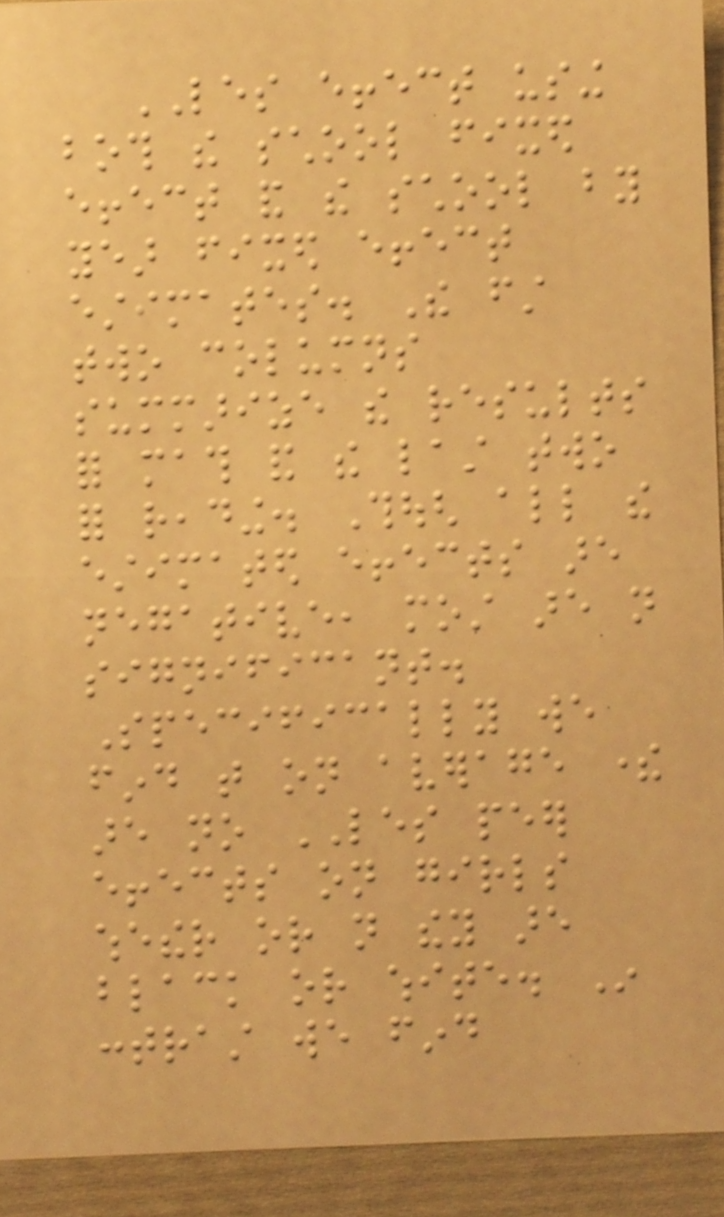LES effect using
both the school fixed
effect and the school by
year fixed effect
estimates. The first
two columns
summarize the results
for math and the last two
for reading. Though all the
estimated effects are
negative, most are not
significant.
Specifically we
find that on average there
are no LES peer
effects on girls
whether or not they are
black or white. In
contrast we find
